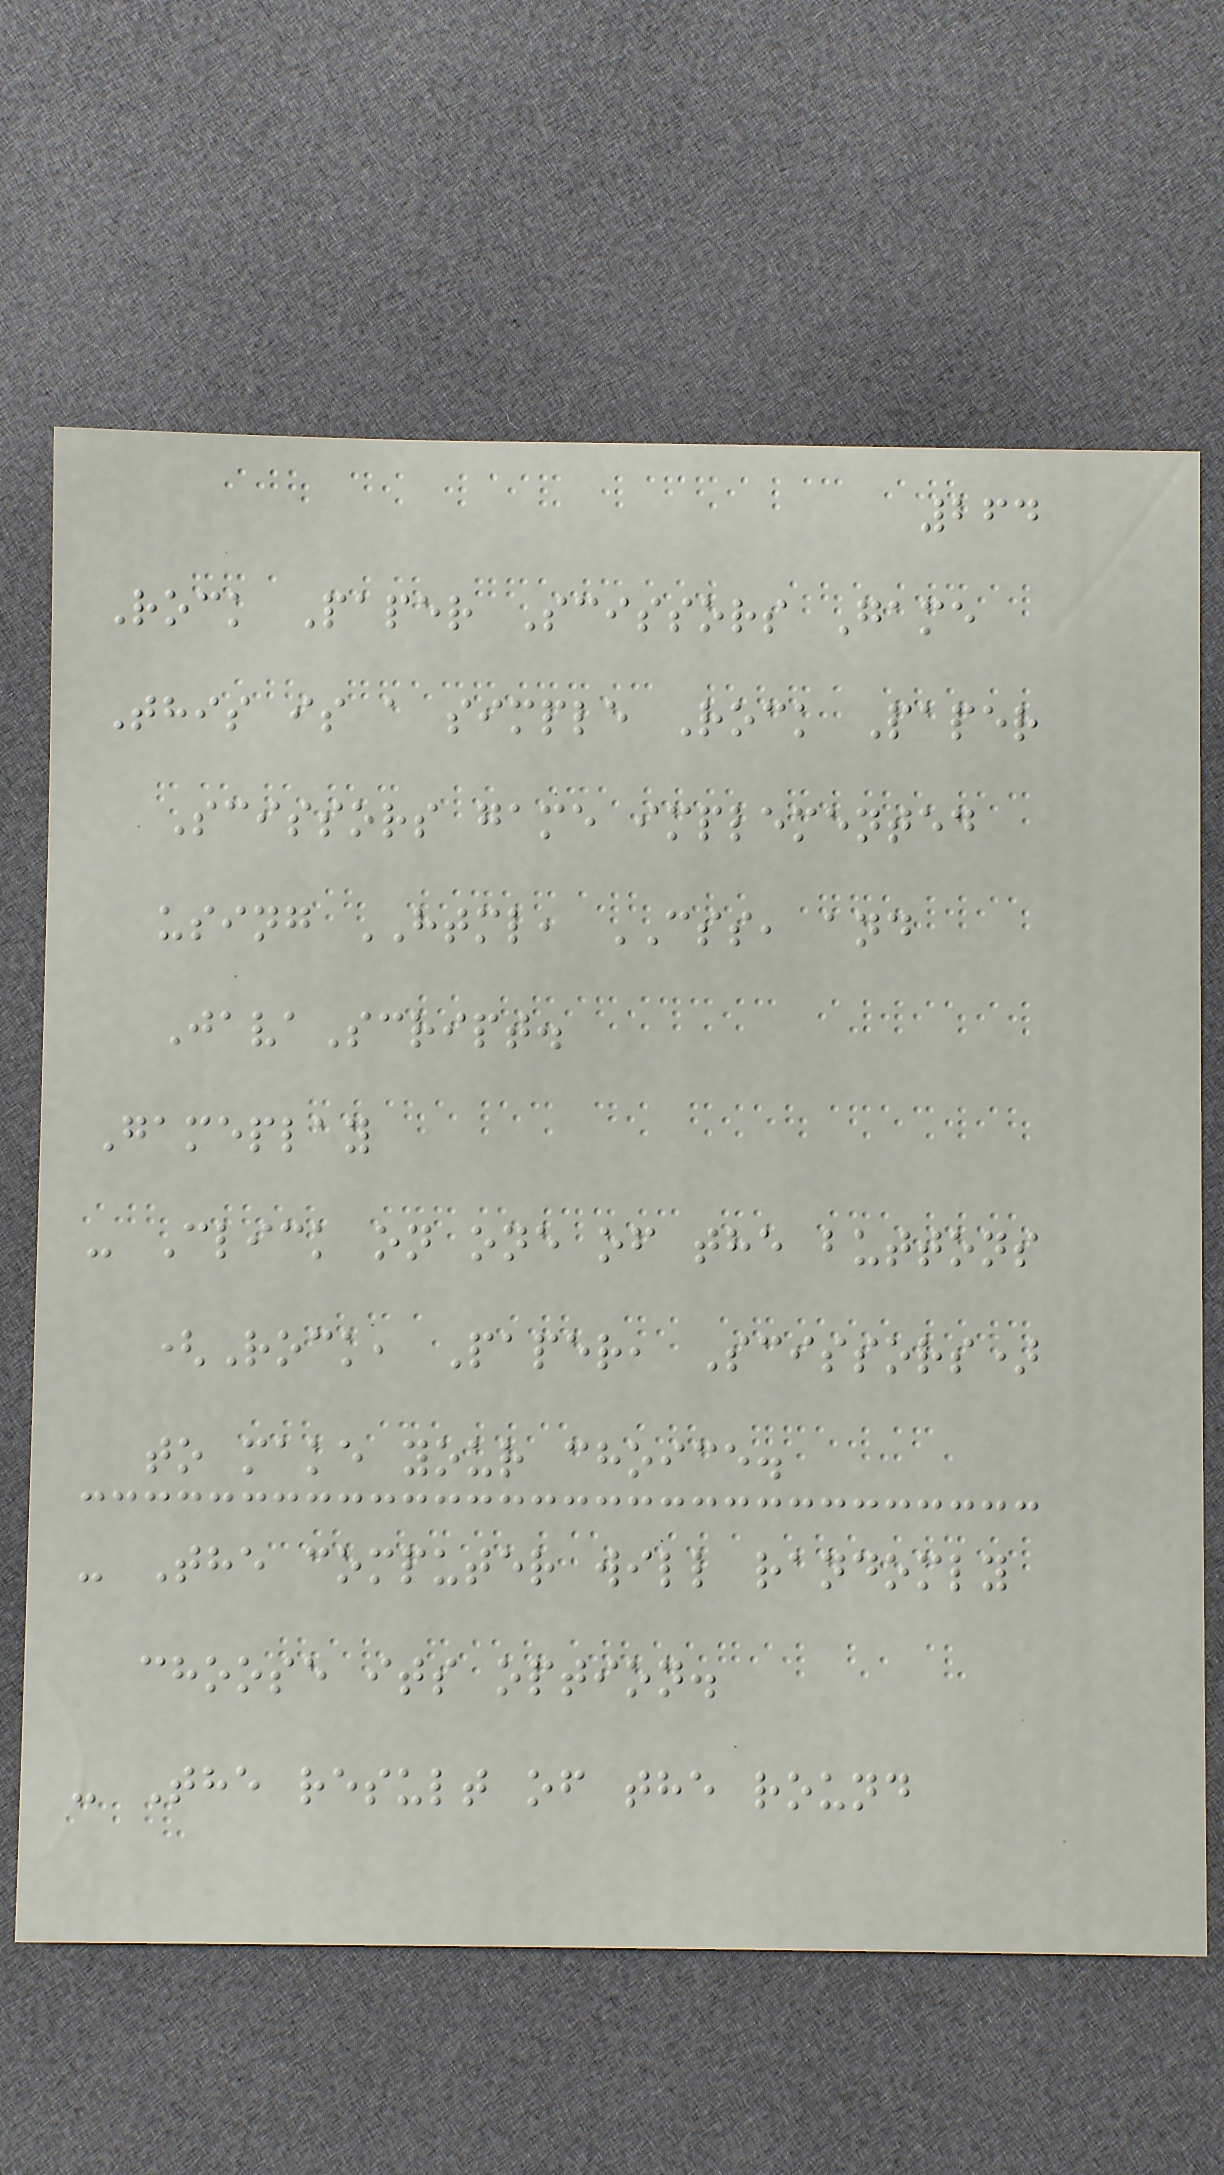264
Rock Paper Scissors Game
This is a simple Rock Paper
Scissors game implemented
using HTML, CSS, and
JavaScript.
Gameplay
- Click on one of the buttons
(Rock, Paper, Scissors)
to make your choice.
- The computer will randomly
choose its option.
- The result of the round
